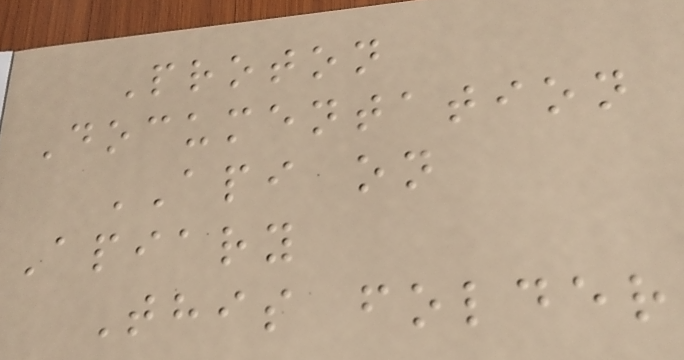Proton
Documentation
API on
Apiary
This folder
